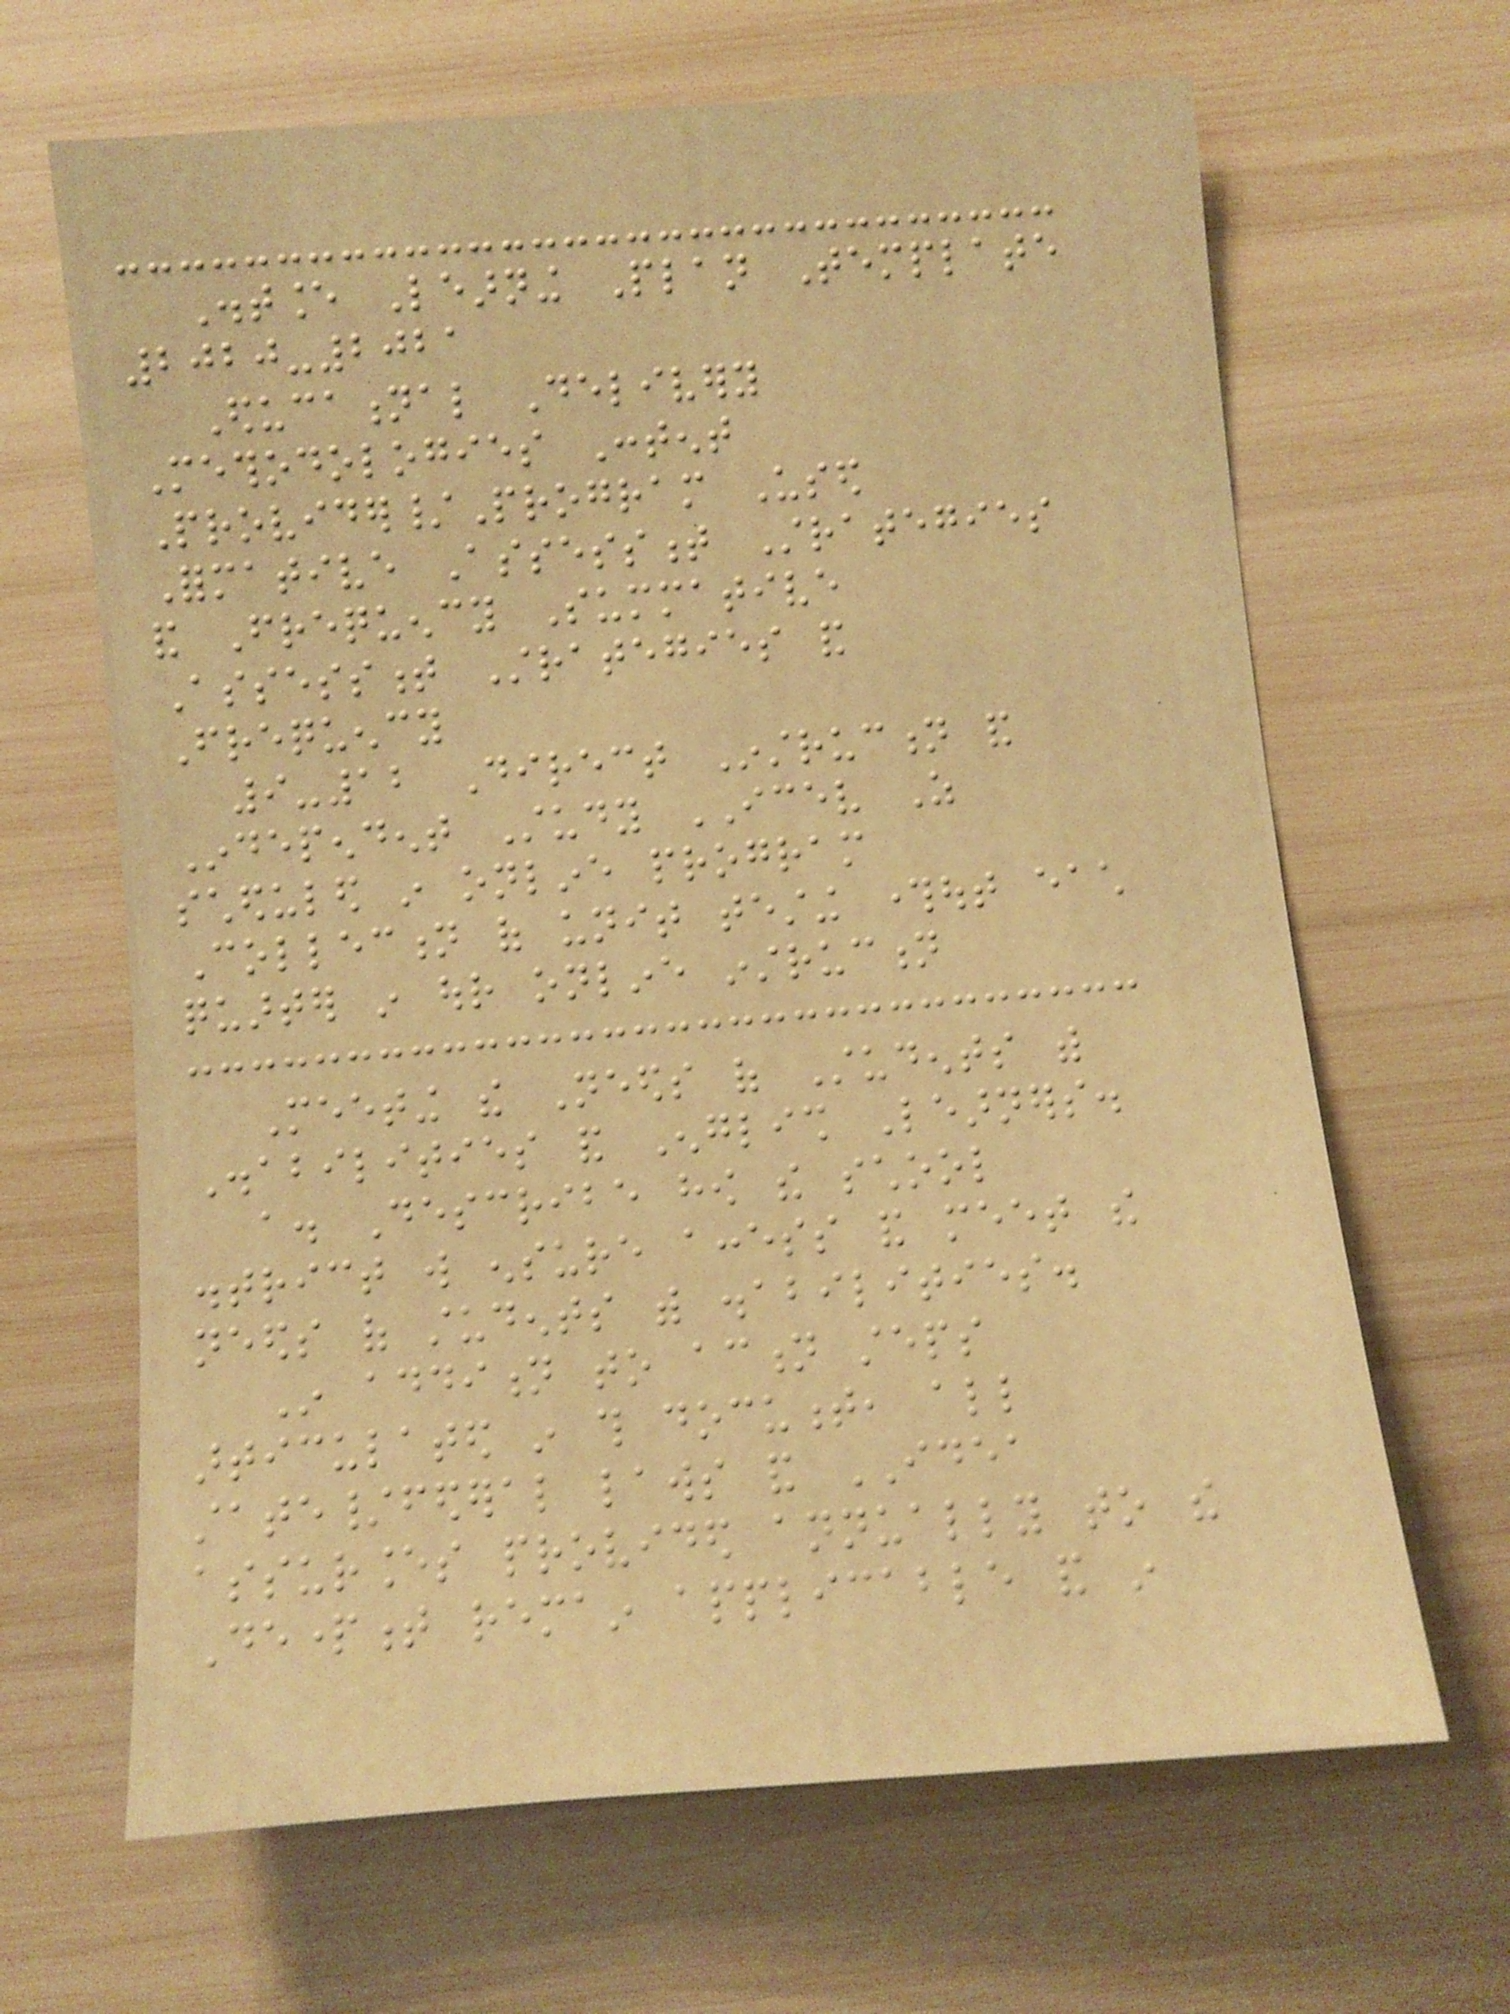Distance Learning Plan Template
2020-2021
Educational Delivery
Methodologies Content
Provider/Program Used
Formative Assessment Strategies
and Frequency Summative
Assessment Strategies and
Frequency
9-12 Direct Instruction and
Independent Study ICEV As
scheduled in online program
Collection of unit testing throughout each
quarter in our online instruction
Meeting the Needs of Students with
Disabilities and English Learners.
a. Describe how the school
district will ensure access and meet the
needs of students with disabilities.
In addition to action steps
articulated in this document, all
state/federal laws and IDEA
assurances provided annually to the
Department remain applicable and in
